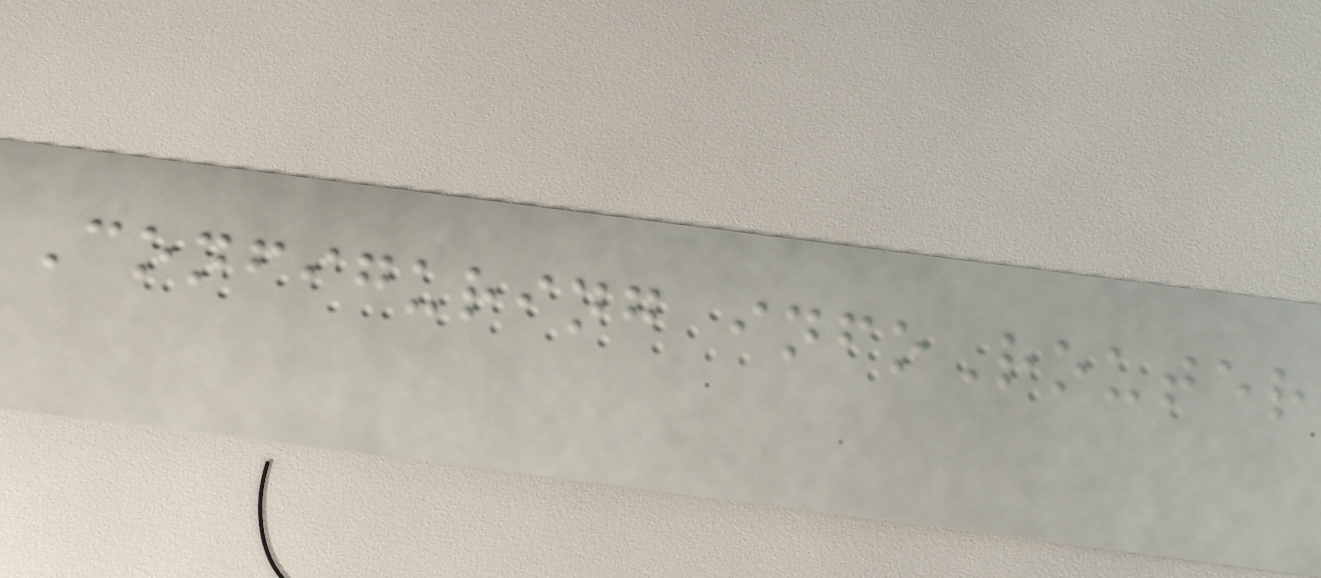Configuring infoRouter
